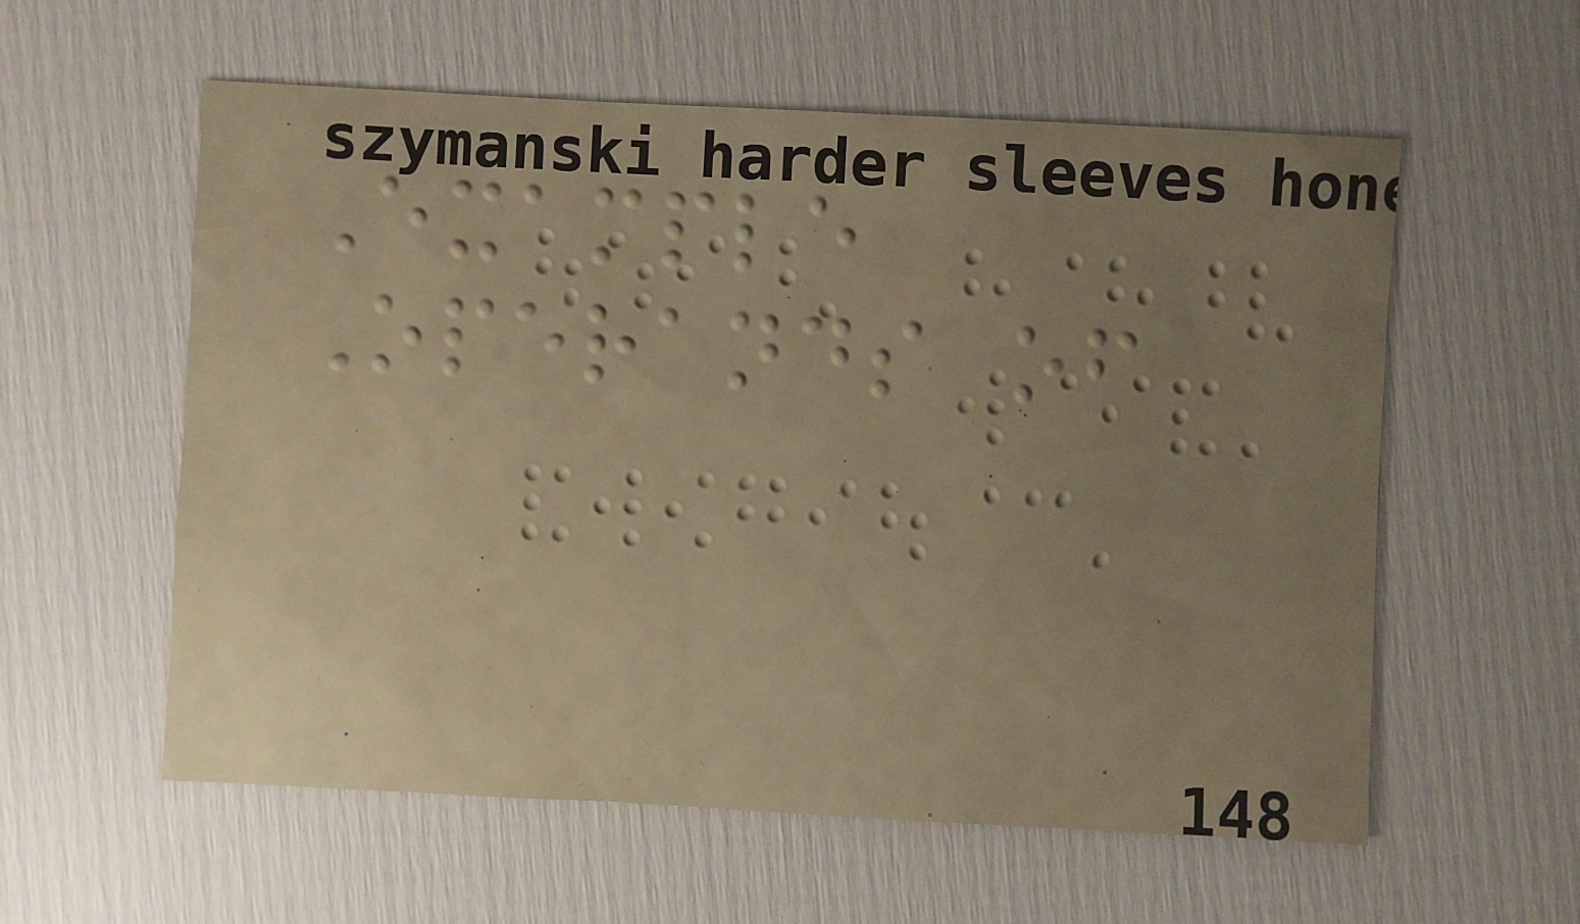Example
Operands of
